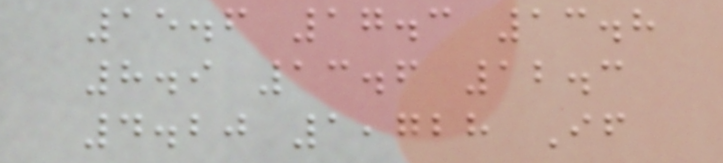15.6 17.3 13.8
8.9 13.6 12.3
4.20 1,728 If
